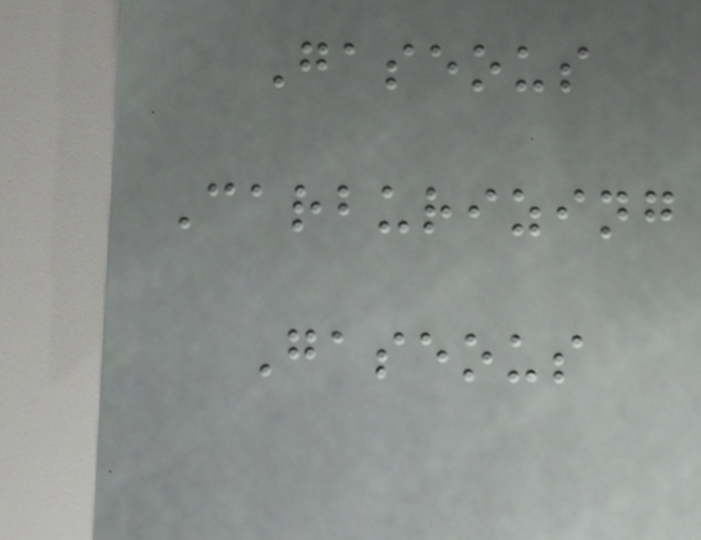Gaseous
Carburizing
Gaseous
